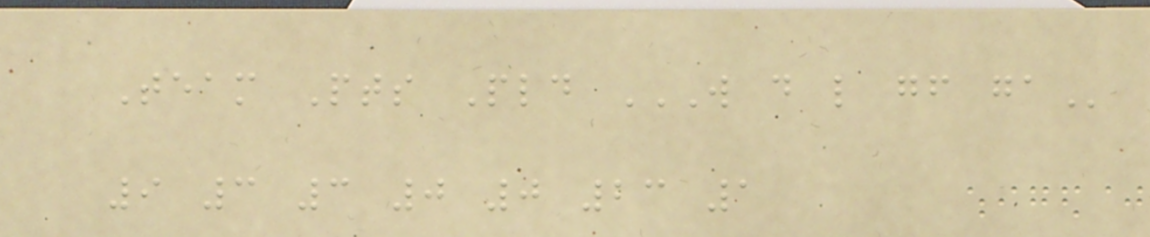Team Pts Pld W D L GF GA
9 3 3 0 0 23 1
